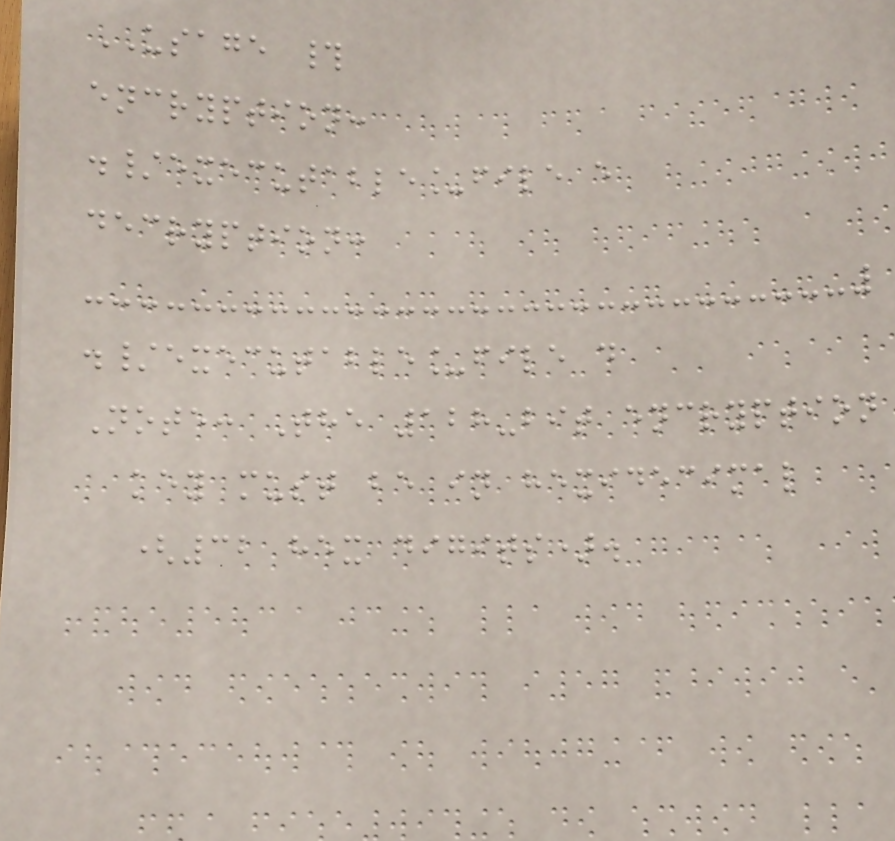USAGE #
encryption:
./executable_file e
decryption:
./executable_file d
Note: The 128-bit encryption
key must be in hexidecimal
(32 hex digits).
